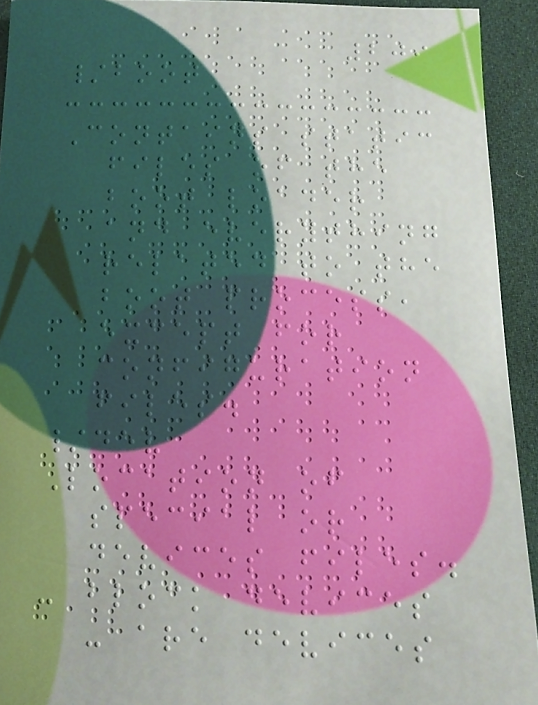209
/boot
Contains static
files of the
boot loader
and everything
related to the
boot process,
except for
configuration
files.
/dev
Location of
special or
devices files.
- block devices
- are devices
